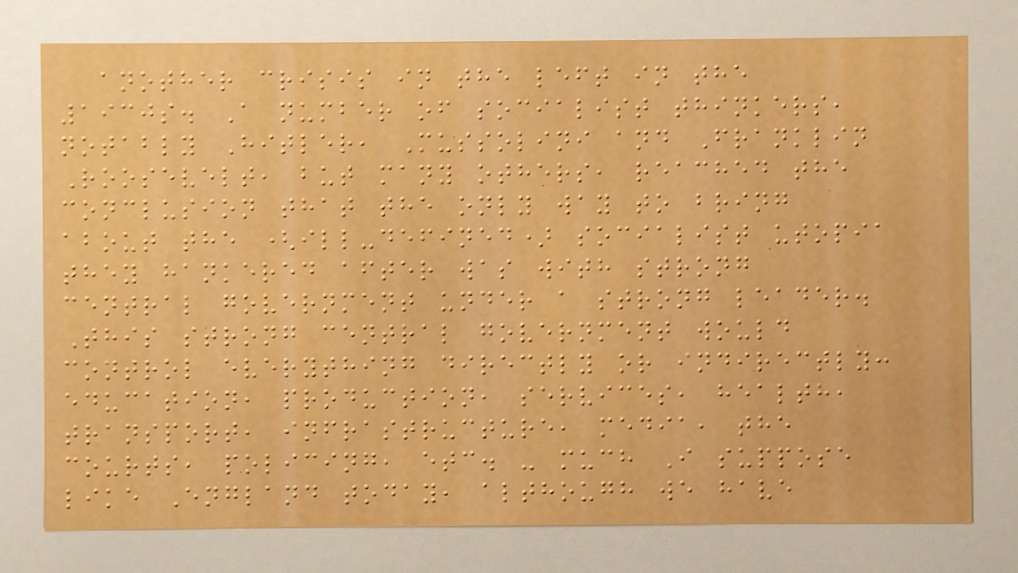another crisis in the left in the
1930s. A number of socialist thinkers,
notably Hitler, Mussolini and Franklin
Roosevelt, but many others, reached the
conclusion that the only way to bring
about the (ill-defined) socialist utopia
they hankered after was with strong
central government under a strong leader.
This strong central government would
control everything directly or indirectly:
education, production, services, health,
transport, infrastructure, media, the
courts, policing, etc. - much I suppose
like England today, although we have
